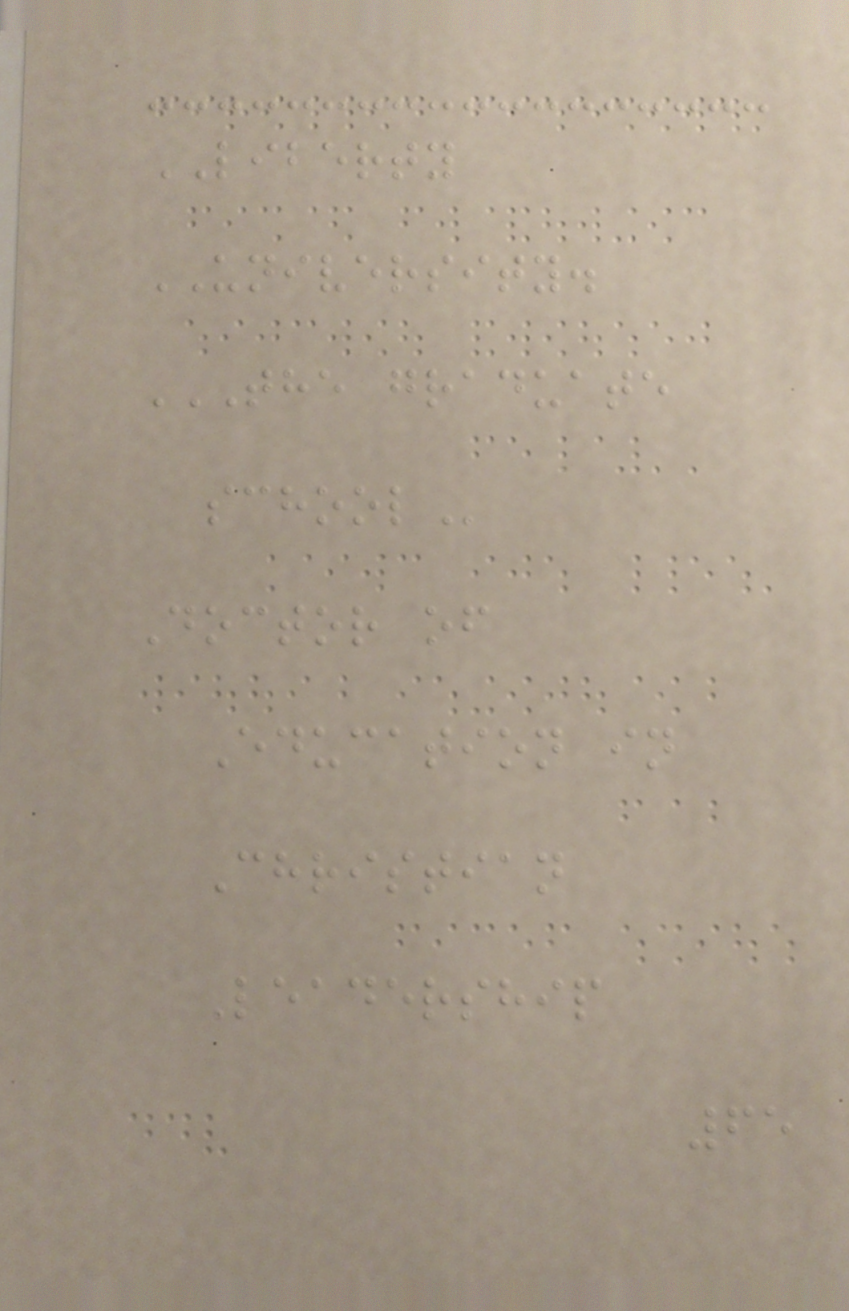LIBERTY
UNIVERSITY.
THE GRADUATE
SCHOOL
Doctor of
Education in
Christian
Leadership
65
